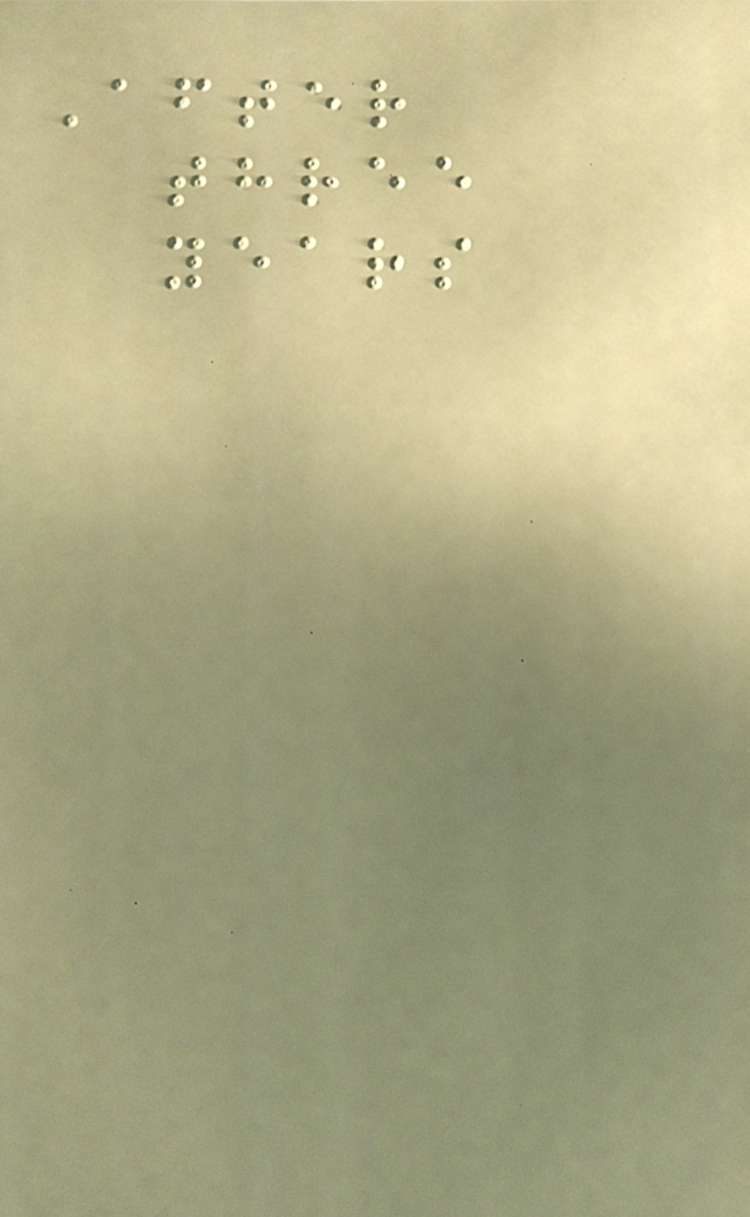After
three
years
